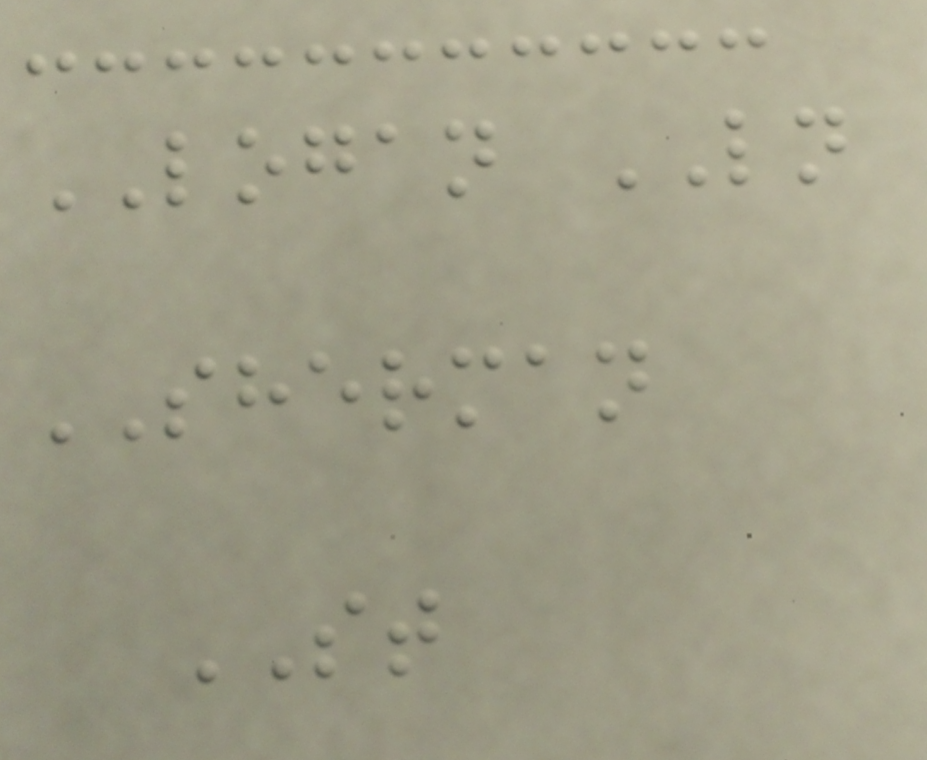LOGAN LN
SHERMAN
ST
